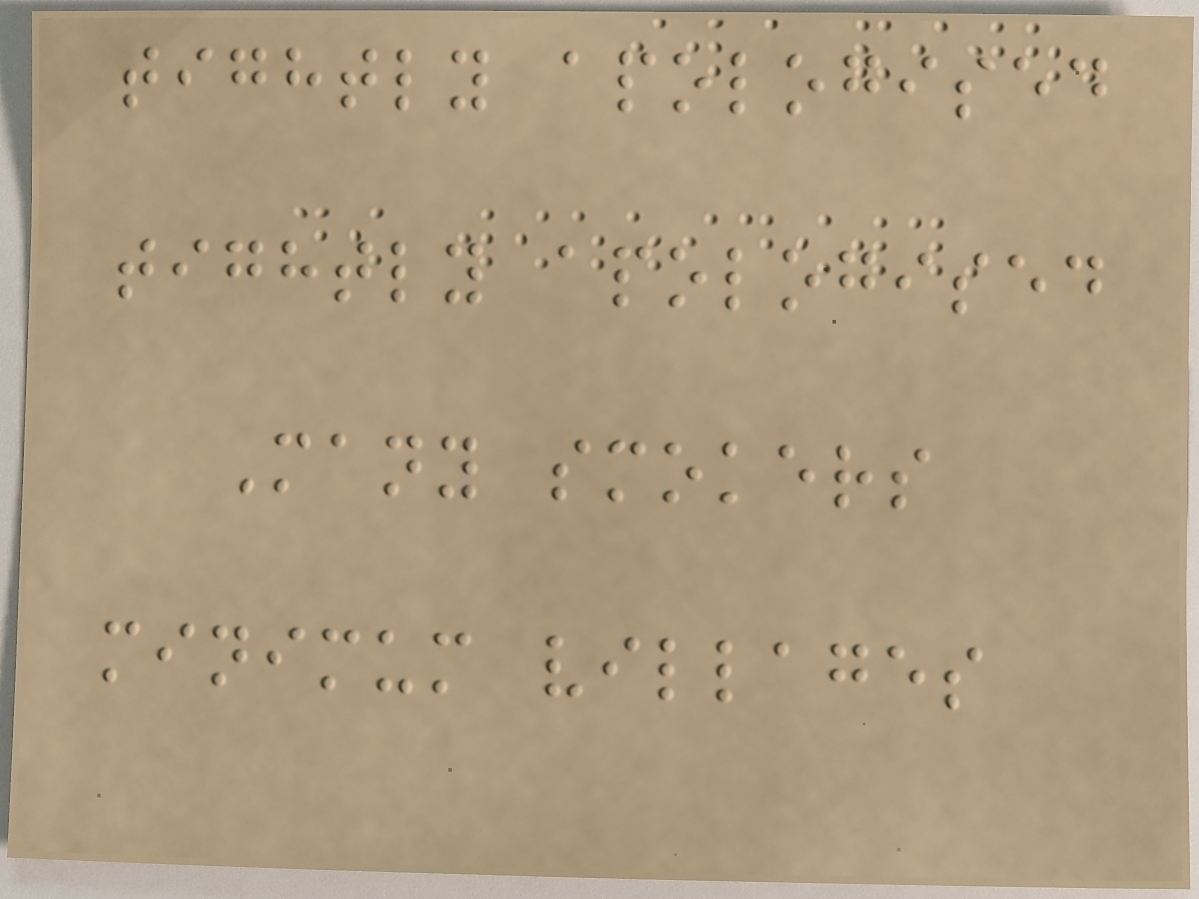tightly apologised
tightly apologised
Many smokers
minimum villages
